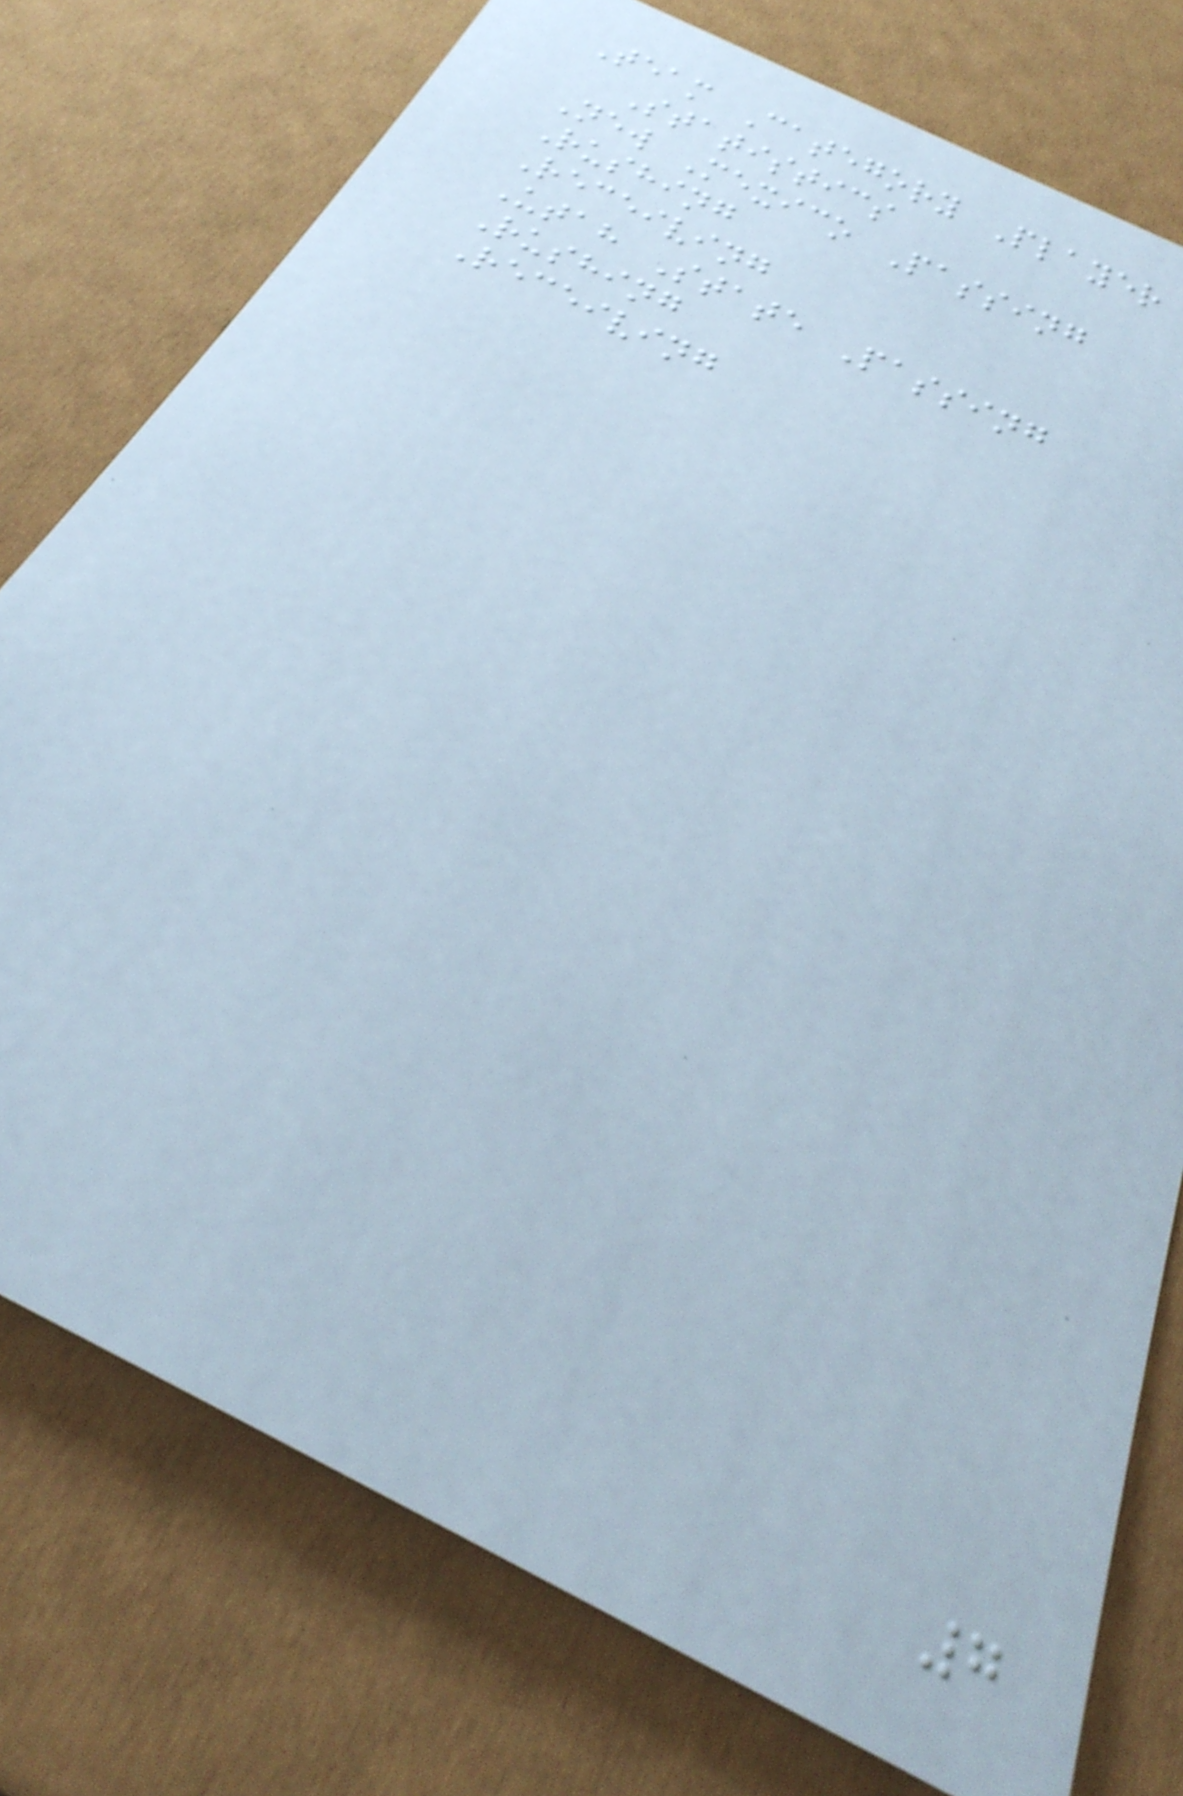Team Category Player
Statistics
New Mexico Passing
Rushing
Receiving
Utah State Passing
Rushing
Receiving
7
